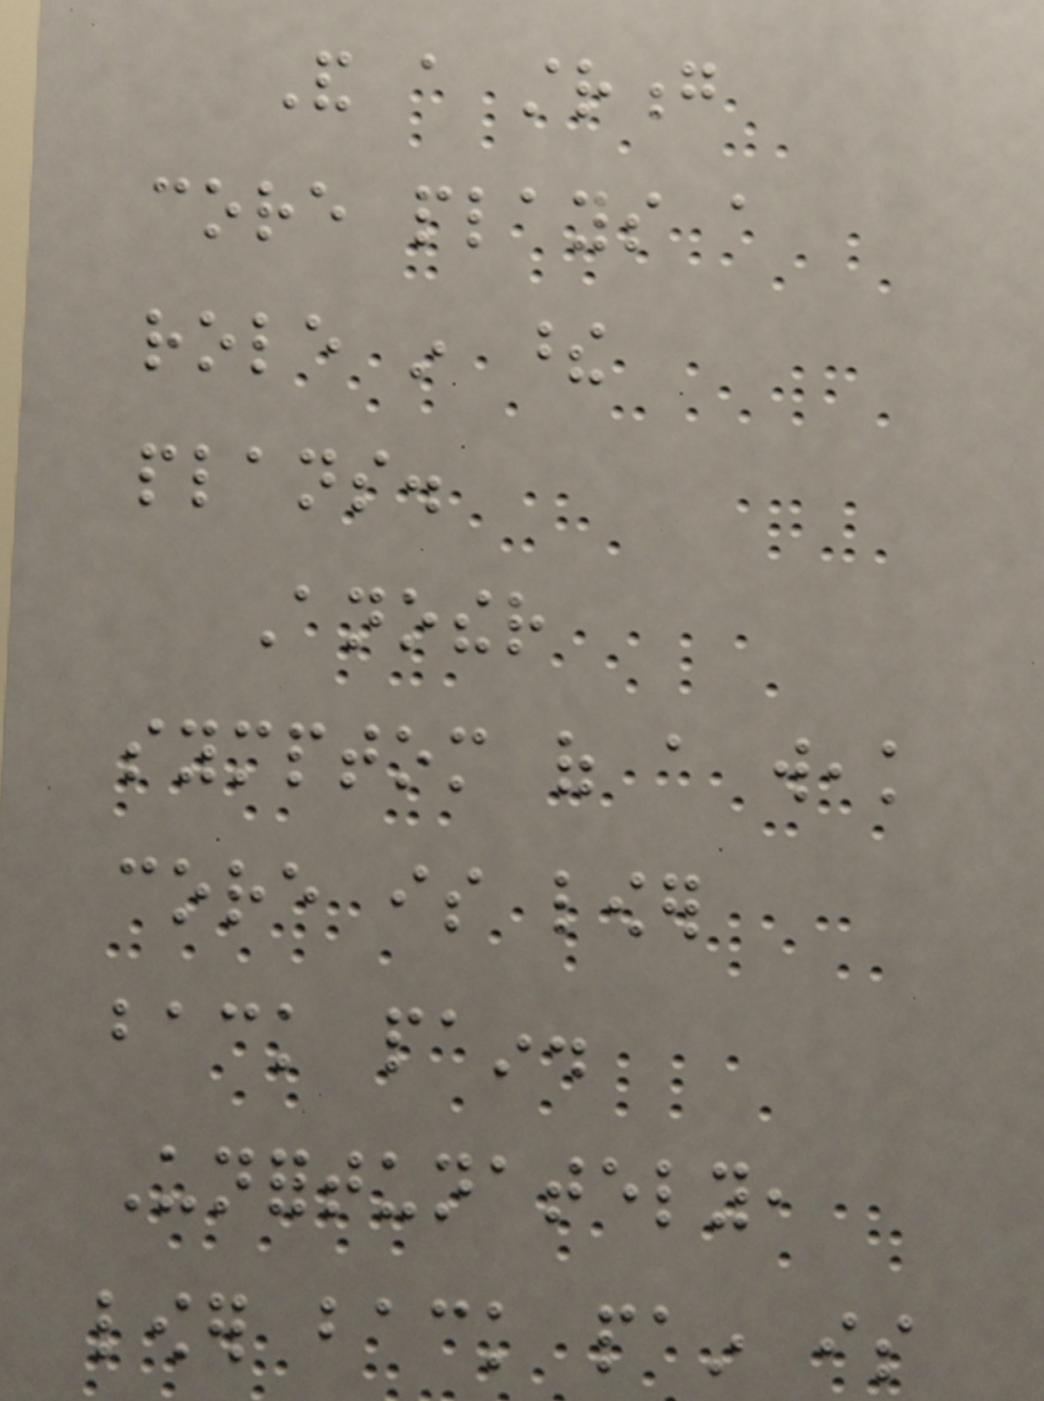And a strong
core plays a
role in these
plans.
Another
symptom of a weak
core is lower
back pain.
Unfortunately,
lower back pain is
